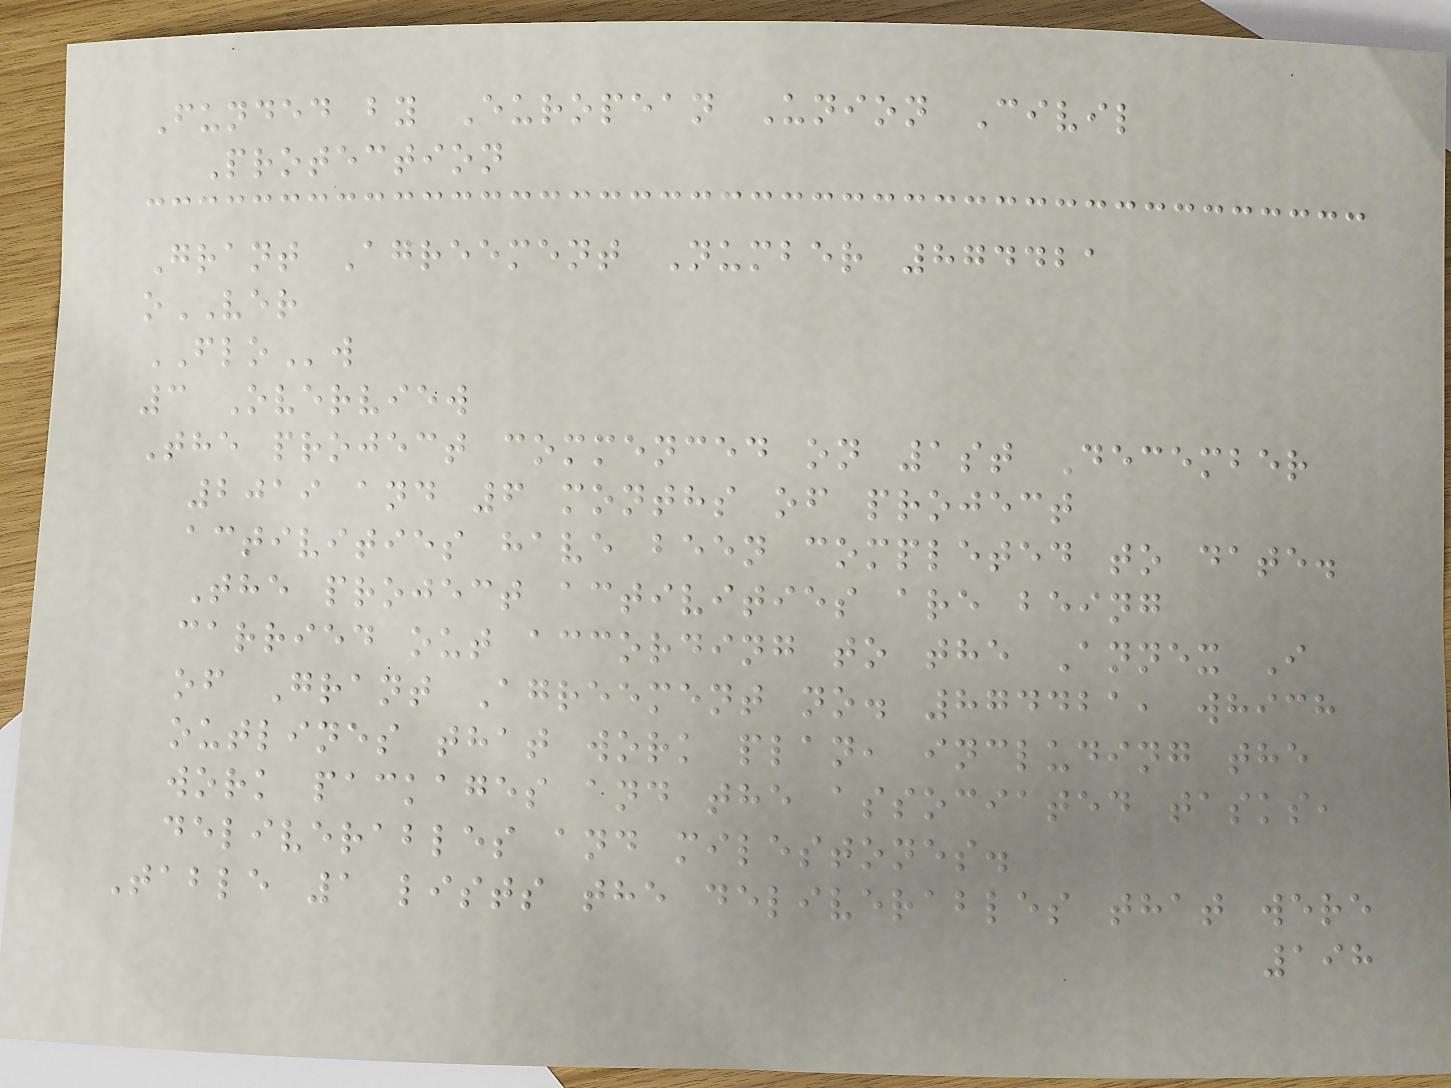Funded by European Union Civil
Protection
Grant Agreement Number 874421
oVER
FLOw
3 Overview
The project commenced on 1st December
2019 and 6 months of project
activities have been completed to date.
The project activities are being
carried out according to the Annex I
of Grant Agreement no. 874421, which
outlines that work plan, including the
work packages and the associated tasks,
deliverables and milestones.
Table 1 lists the deliverables that were
198
